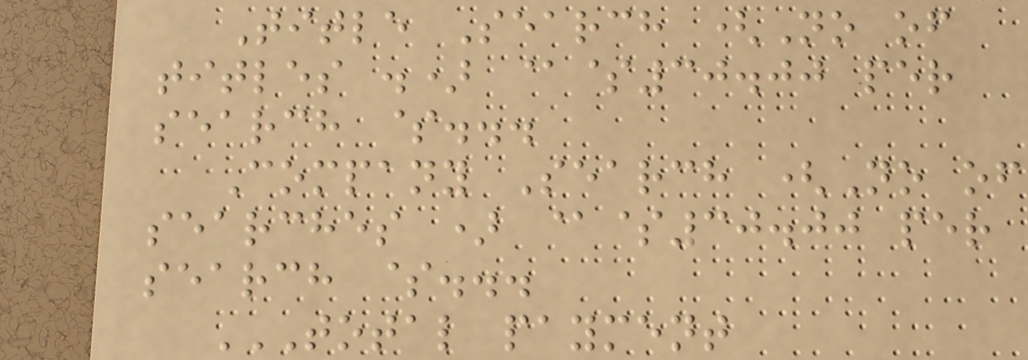Title Search (No of
titles .) @$30.00 per
search $...
Company Search (No of
searches ) @$30.00 per
search $...
TOTAL PAYMENT
